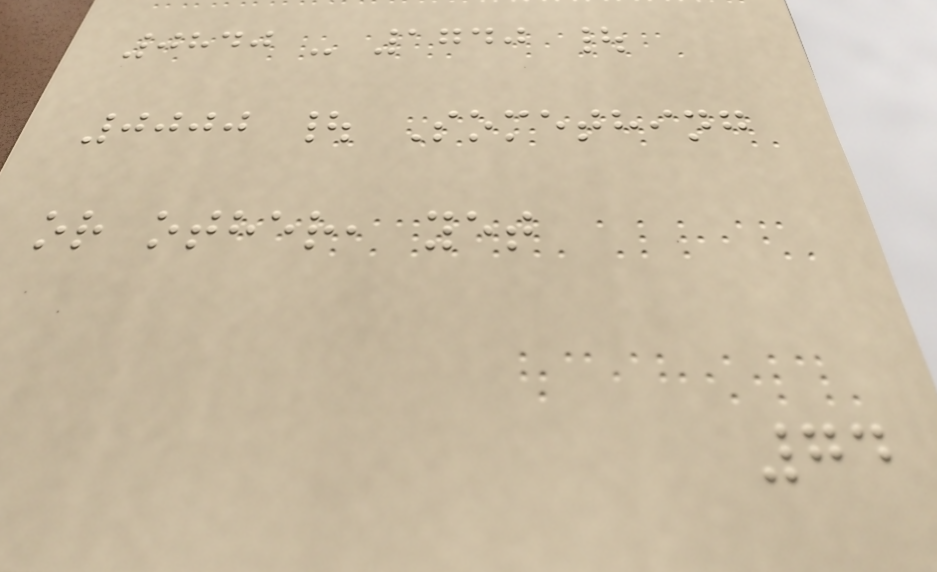0840 - 1740 |
0000 | Something
or other, yet
74
